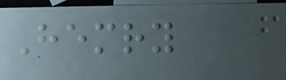Hemry
